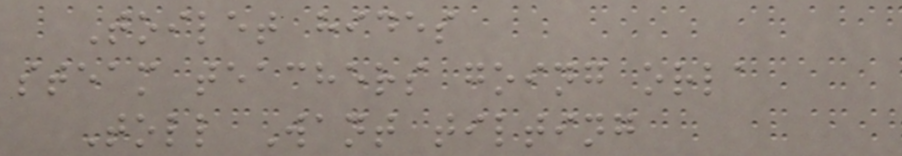Toilet hides
steam teachers going orla
Toll Want tilting
